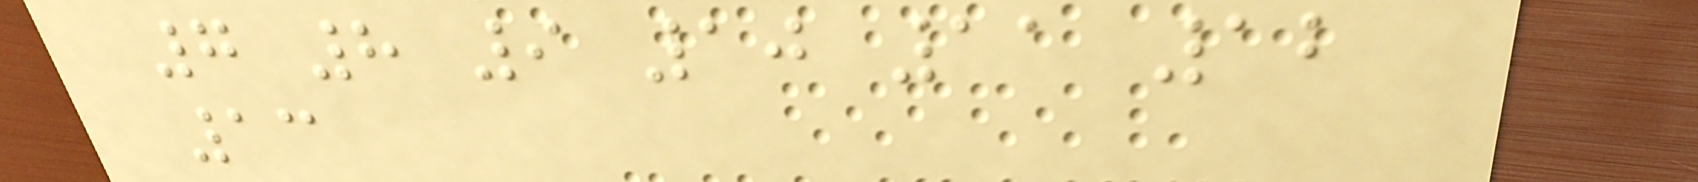7 8 9 10 11 12
13
